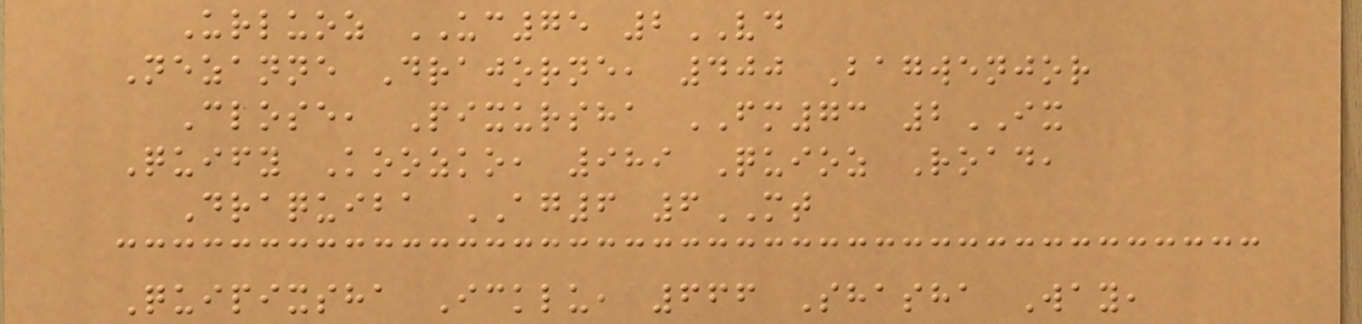Urluoz UC75 2VD
Nezanne Drajorne, 400 Bagwenjor
Close, Pixursha FM73 2IX
Quify Koozko, 989 Quioz Road,
Draquiba AG6 6MT
Quipixsha Icklu, 666 Shasha Way,
